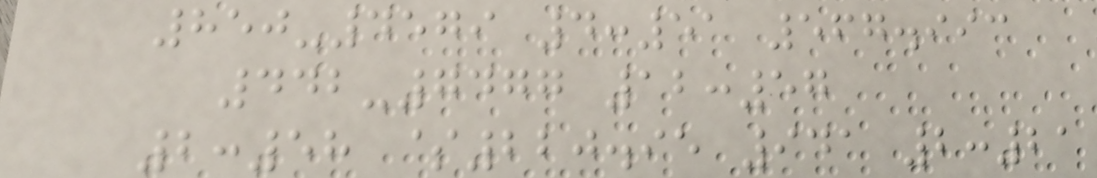850-4579 4:51 567.993
442-7477 12:57
2:58 $220.95 941 2:21
